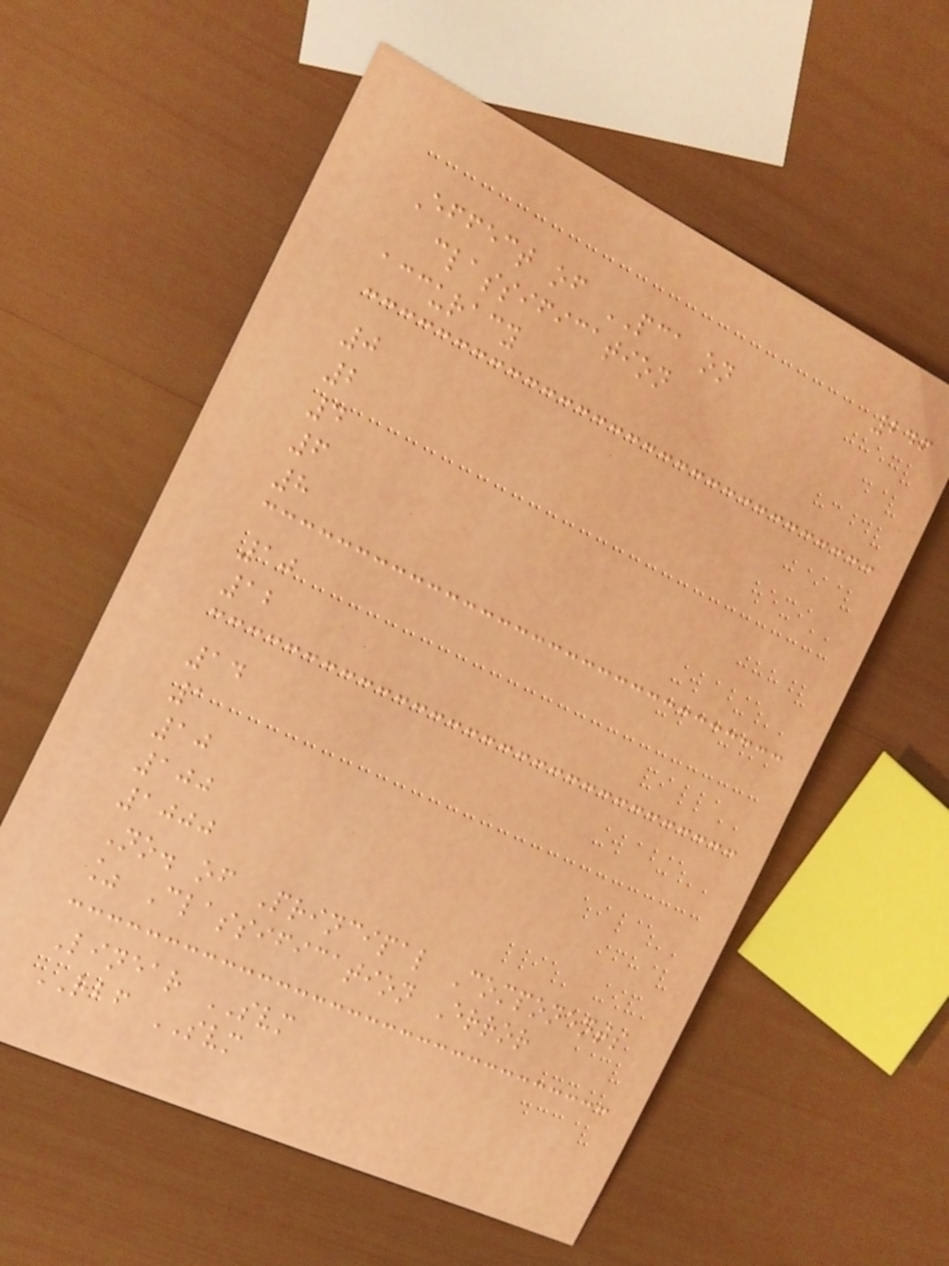246
Effect of PCA on
classification
accuracy
0
2
4
6
8
10
12
14
1
10
100
1000
No. of Principal Components
% Classification Error
Linear SVM
RBF SVM
